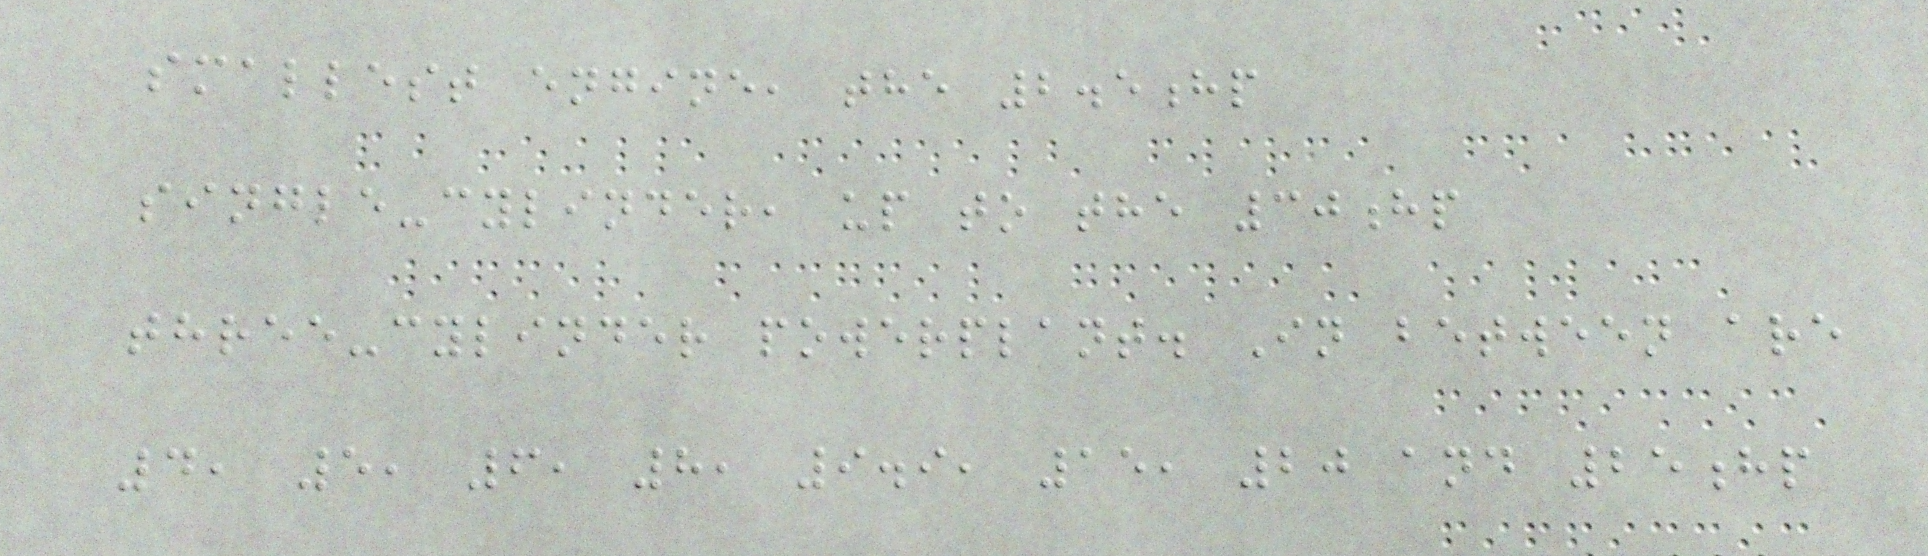smallest engine, the 2.5hp
single-cylinder, up to the 30hp
three-cylinder powerplant. In between are
4, 5, 6, 8, 9.9, 15, 20 and 25hp
